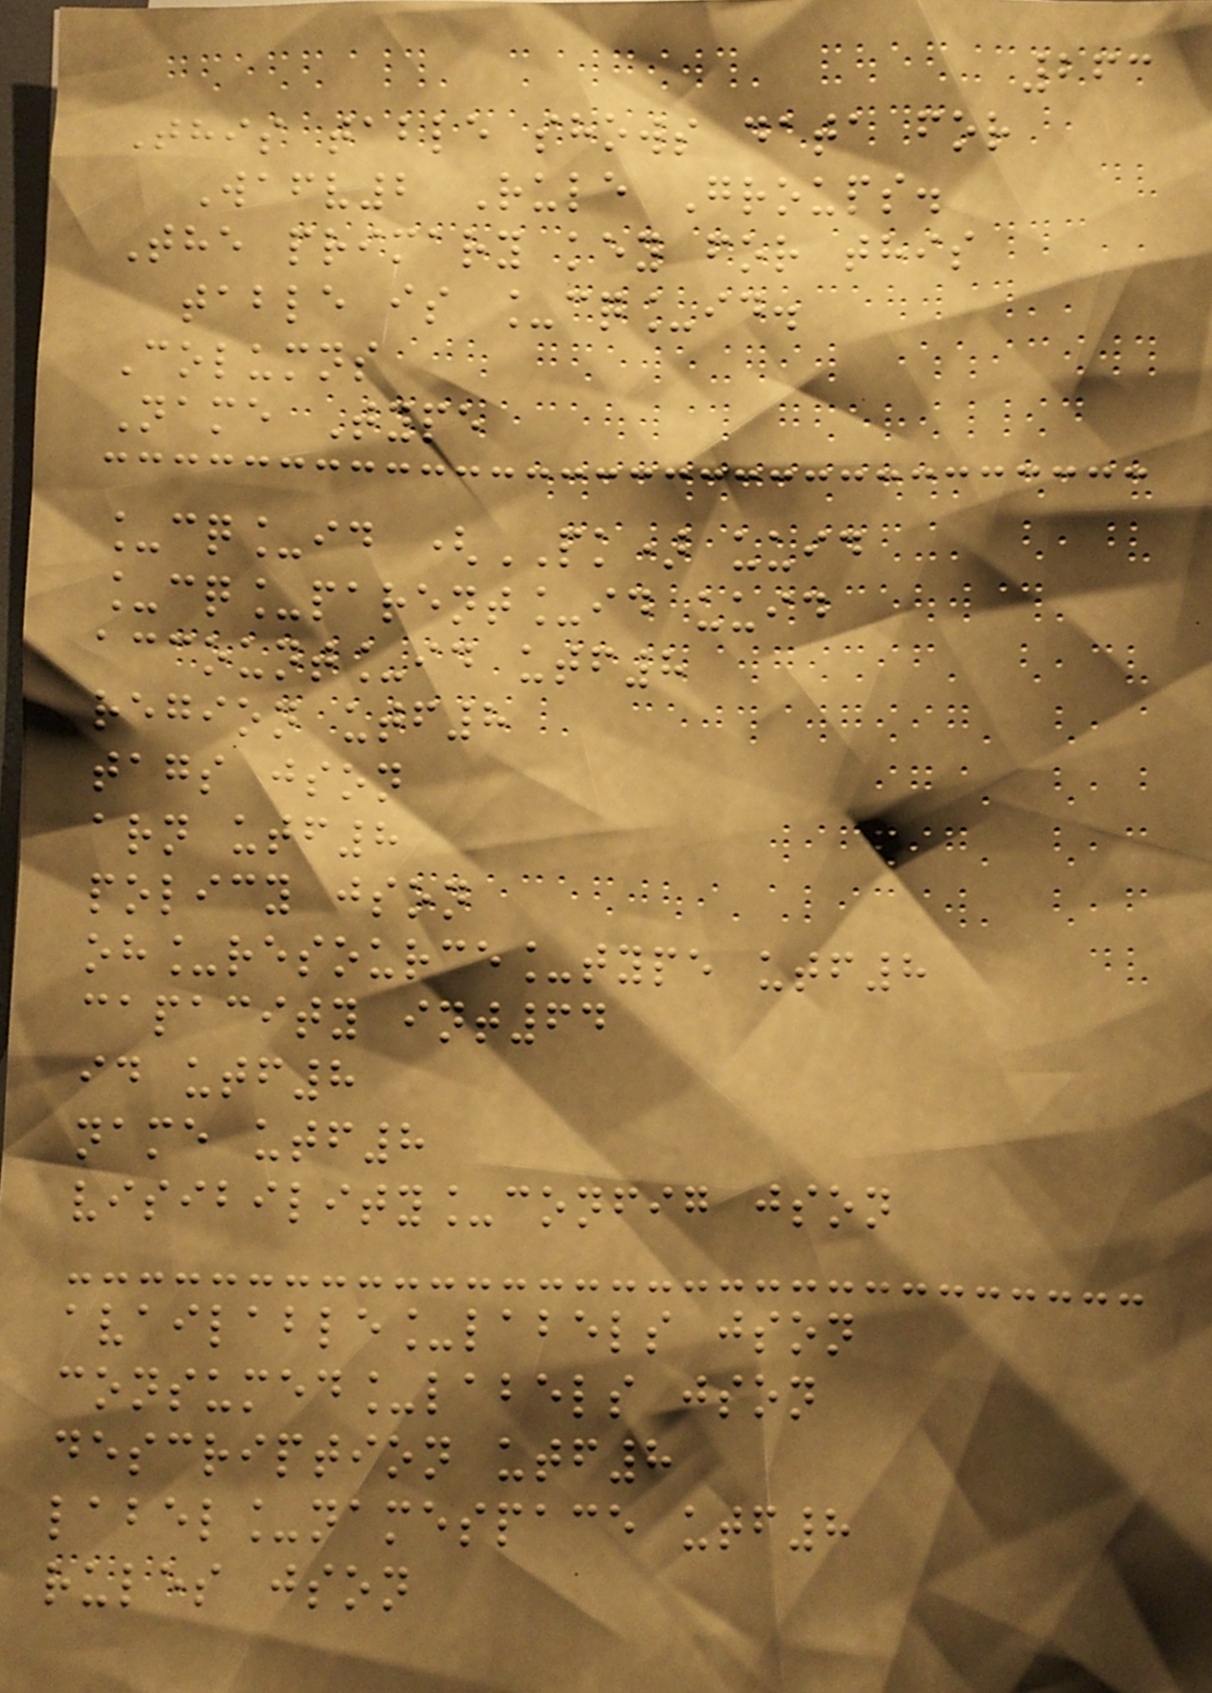263
This table shows data for
Wafv2 Rule Groups.
The primary key for this
table is _cq_id.
Columns
Name Type
_cq_id (PK) uuid
_cq_parent_id uuid
account_id utf8
region utf8
tags json
arn utf8
policy json
oh_resource_type utf8
capacity int64
id utf8
name utf8
visibility_config json
available_labels json
consumed_labels json
description utf8
label_namespace utf8
rules json
